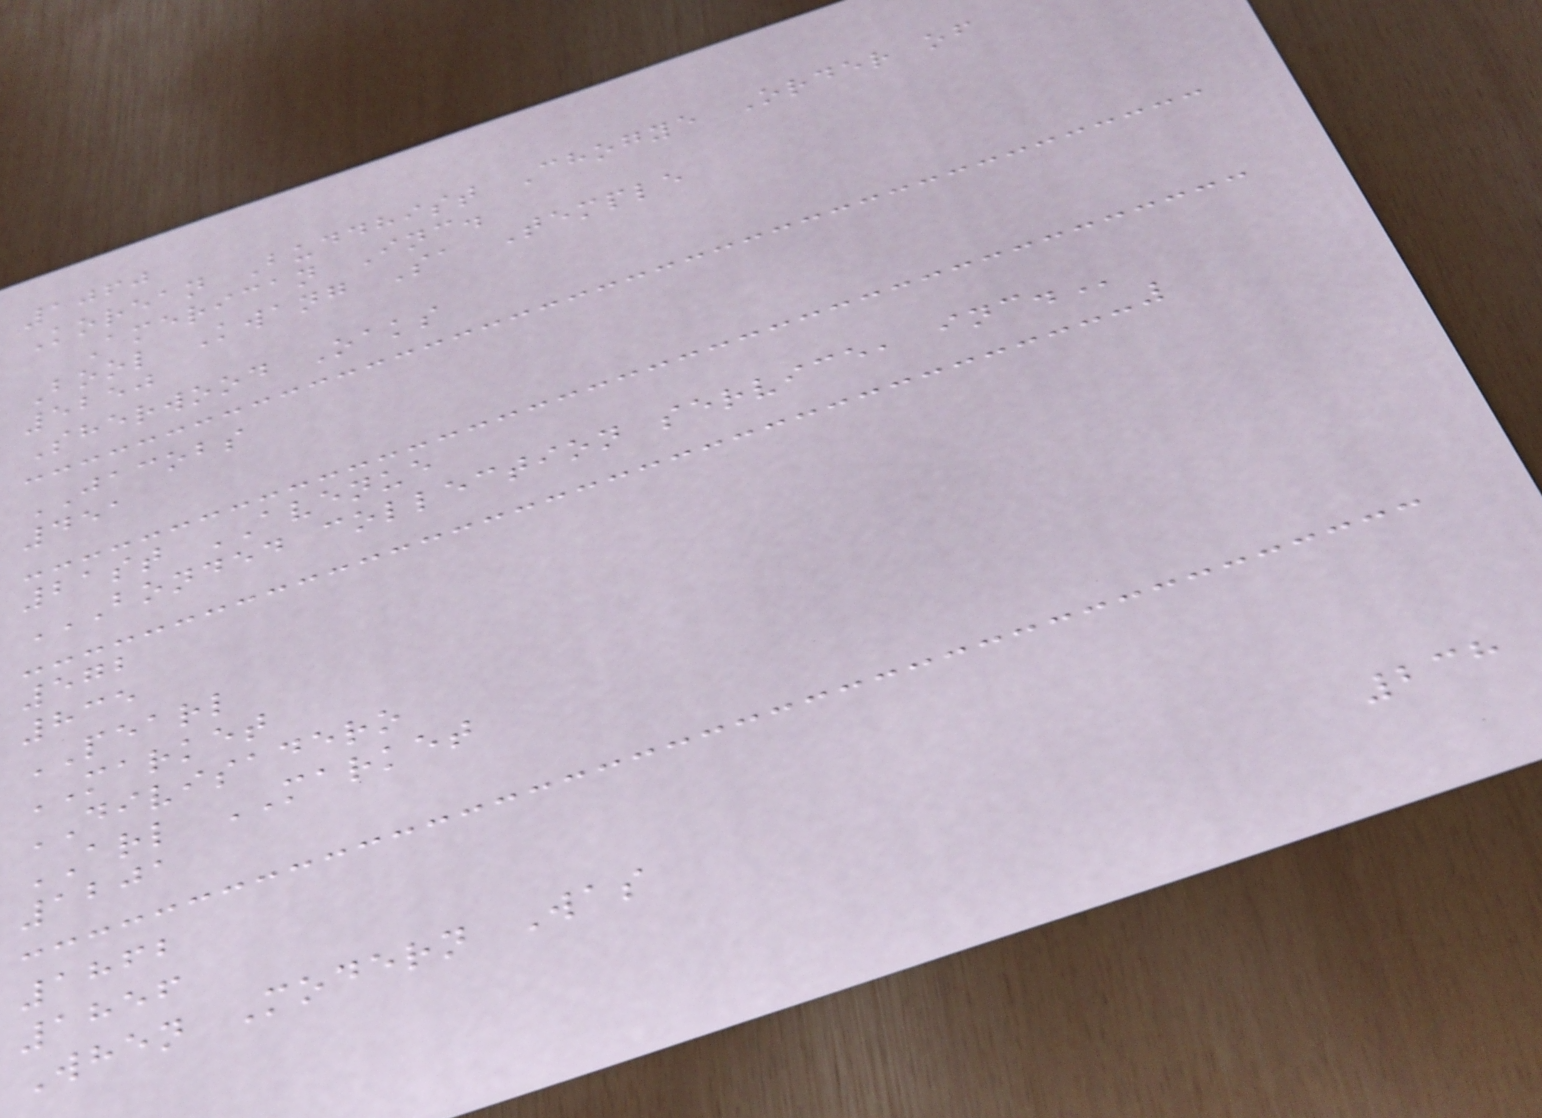1060
Korean Buddhist Chogye Order of
American Inc.
Bool Kwang Sa Temple
5250
Sherwood Oaks
JACOBS
451
21st AVENUE
BONDED COLLECTION SERVICE, INC.
572
835
PEARL
MARKET
DIVISADERO
ARL MARKET
1201
1862
1856
When Modern Was
238
